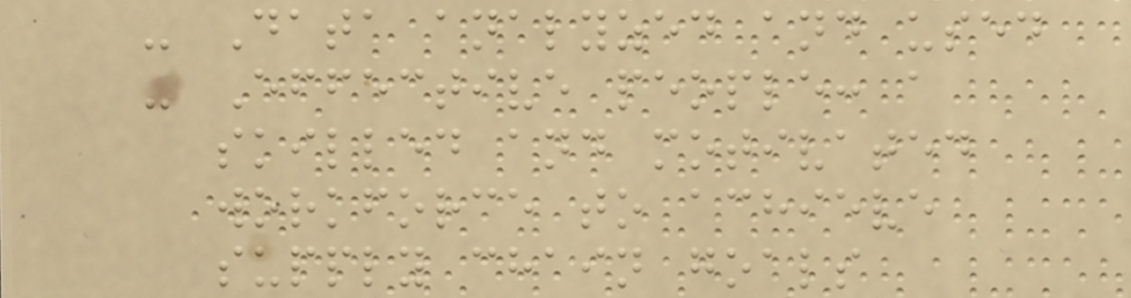- Data analyzed and used
- Effective people: a
skilled and motivated
workforce to achieve
supply chain goals
